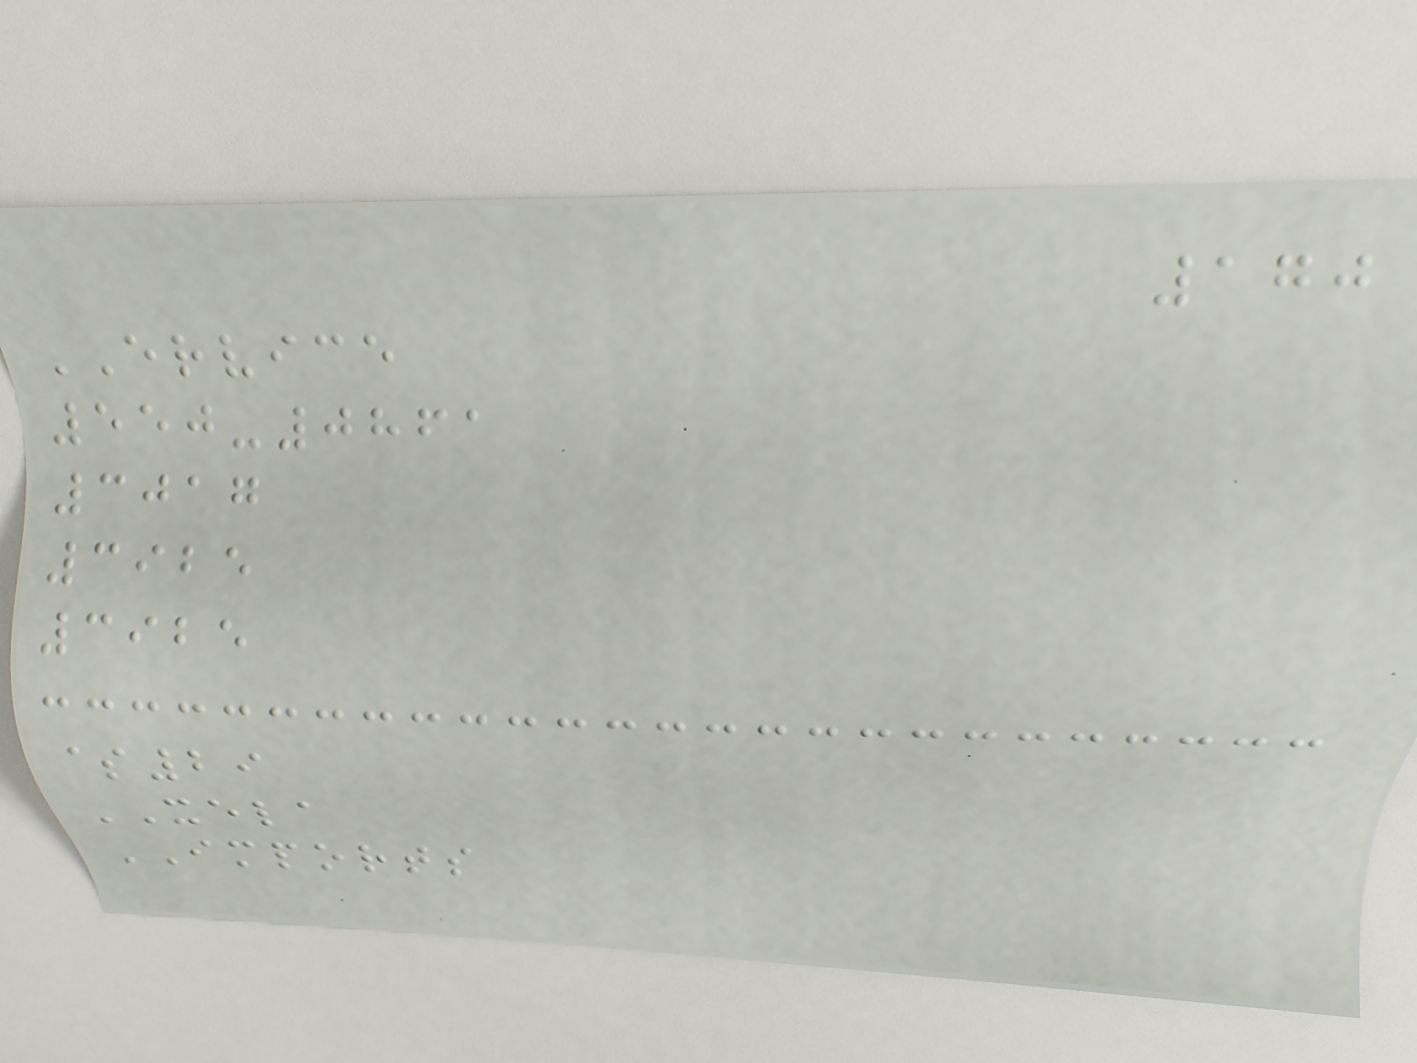170
ERVICE
550-0861
3017
3925
3925
$29
XELA
IMPORTS
